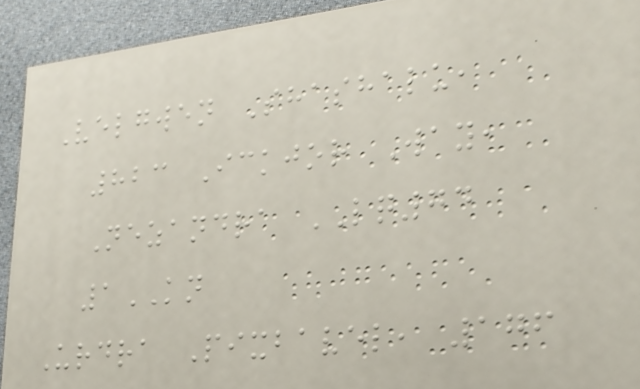Velgwen Shashalu,
823 Ickjor Way,
Nezandra LQ74
1KN
Urdra Pixbavel, 176
